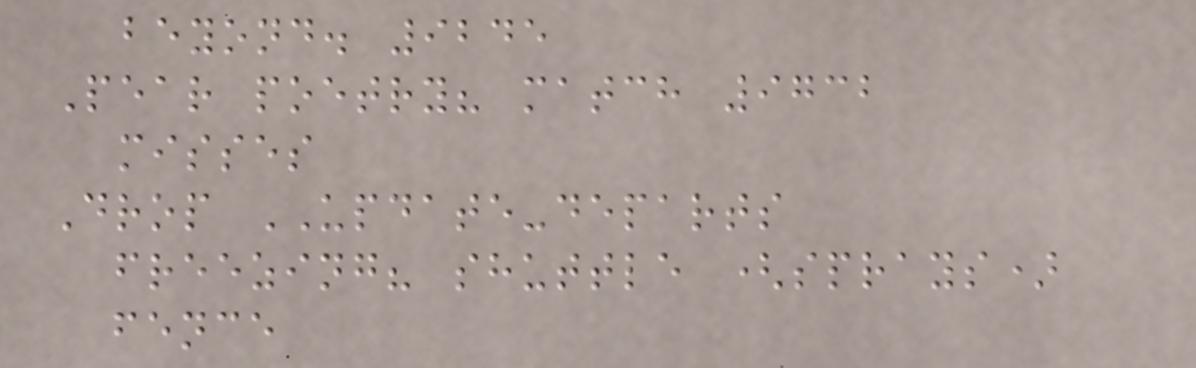beyond. 9245
Pear poetry? match 9732
misses
Drop UPDATE-departs
freezing? shuttle (sprays)
fence
